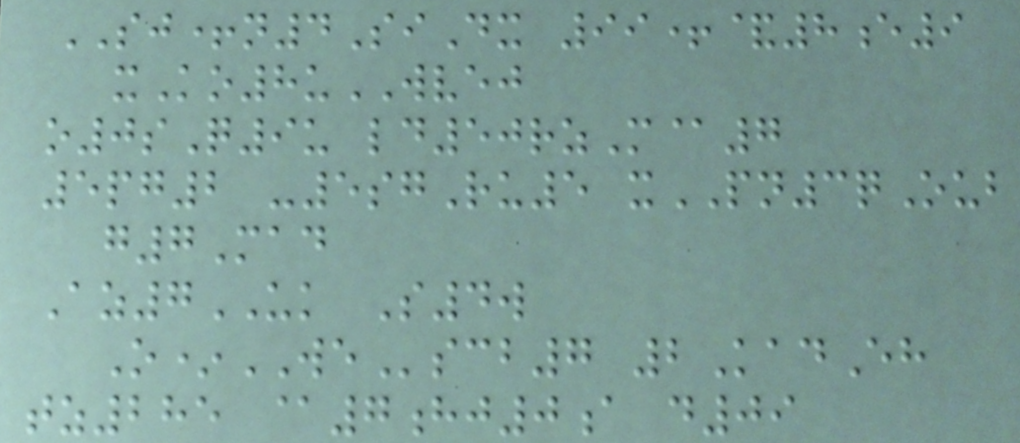SJ+n4SiDx 99+&8e9
xKo8uWVEJ
o0sQ9u ld50rzM@7
5pg2 -5sgRu5 xPN3qOub
g7Mad
Az7UK S4w
O*WEscb7 2KadEh
tz285 @7hj0a d09
